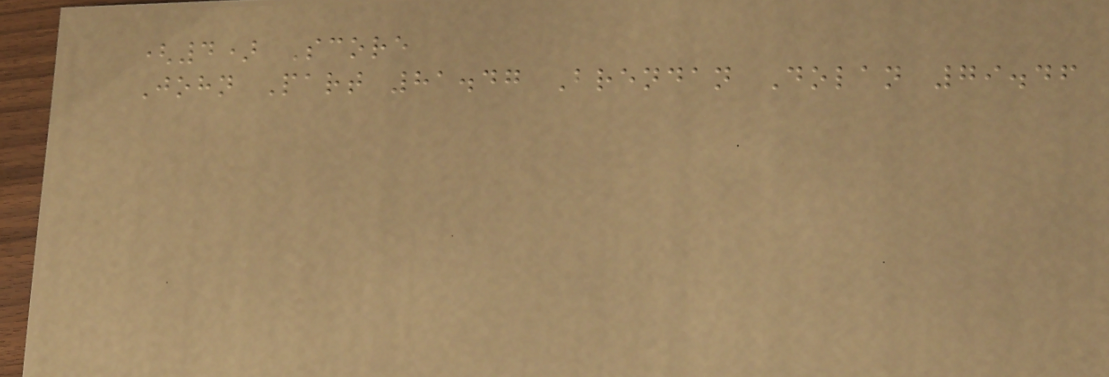(4) Score
John Part 81.47 Brendan Dolan 79.46
